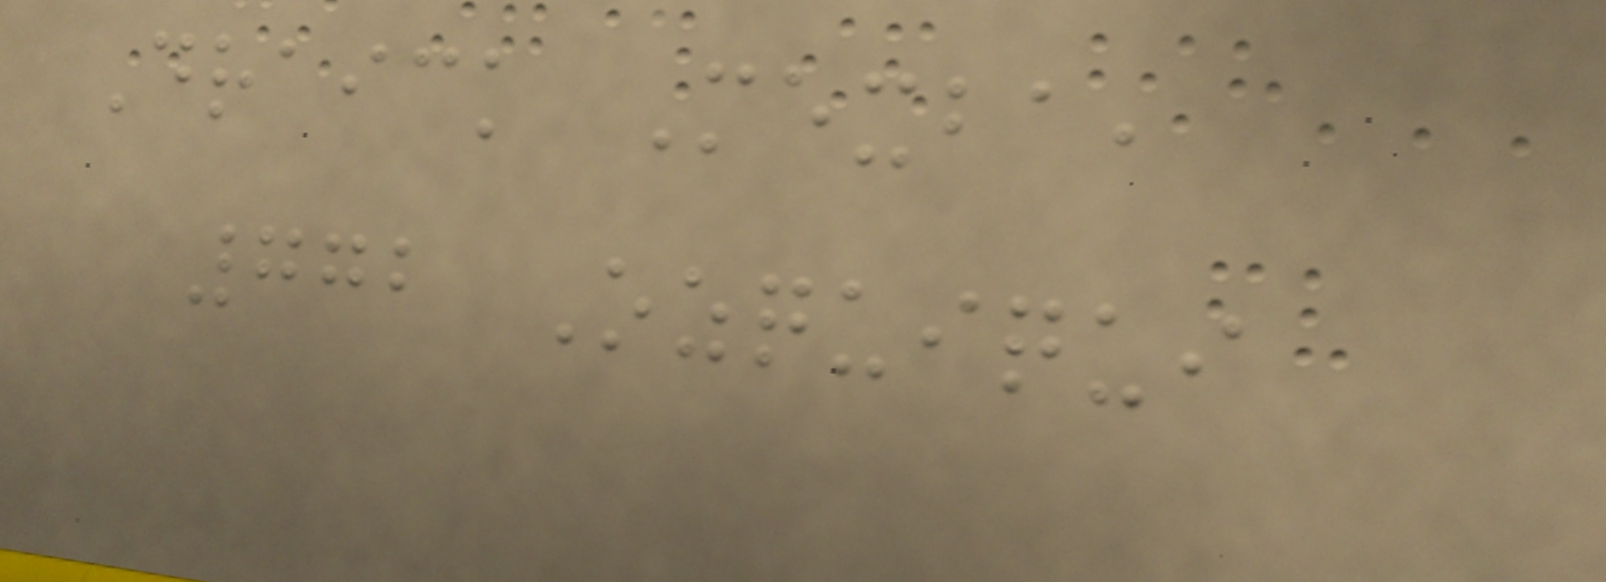Draick Mexba,
772 Ozquiqui
